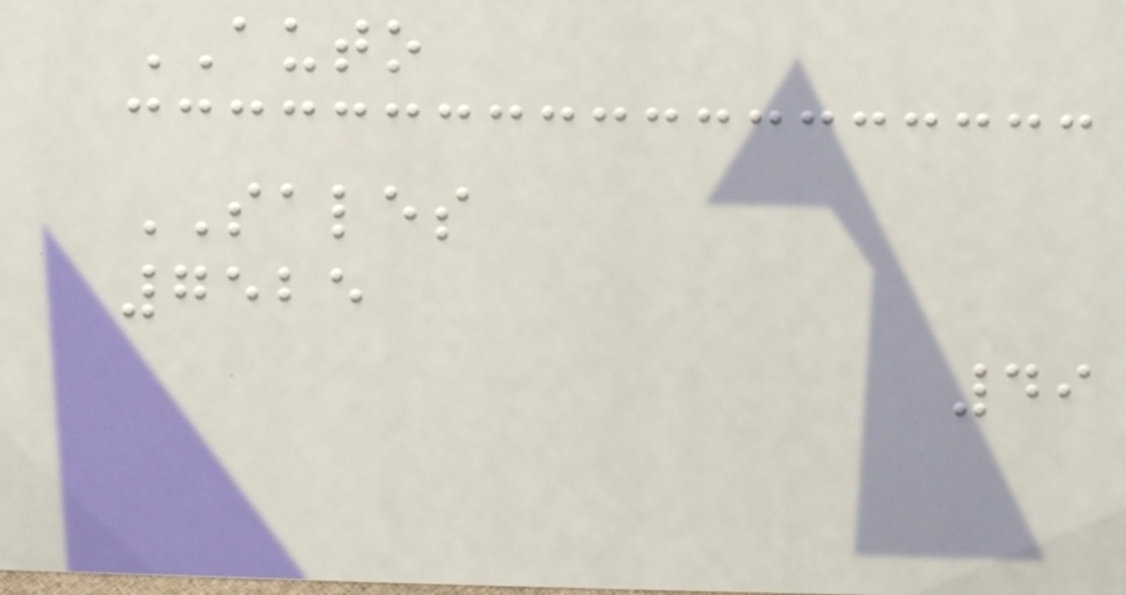AUTO
SALES
7525
49
